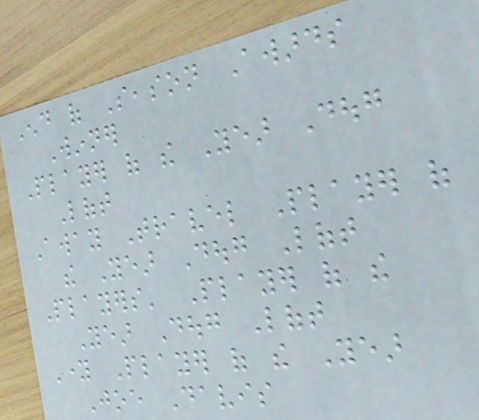End of Season Awards
Winner
Player of the Year Doug
Loft
Away Travel Player of
the Year Doug Loft
Players' Player of the
Year Doug Loft
Young Player of the Year
Joe Davis
